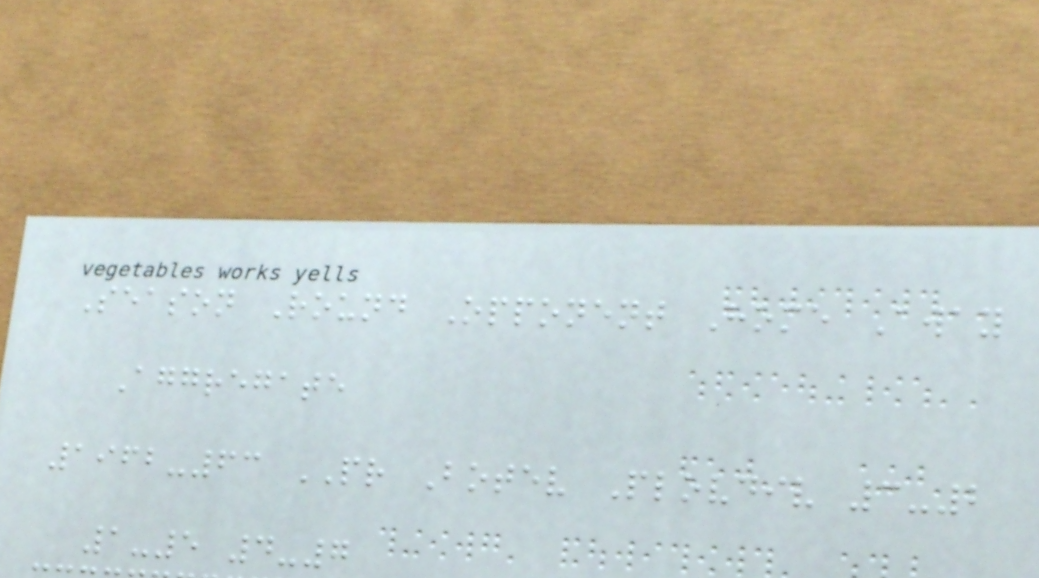Season Round Opponent Home Away
Aggregate
1962-63 PR Botev Plovdiv 3-2
1-5 4-7
